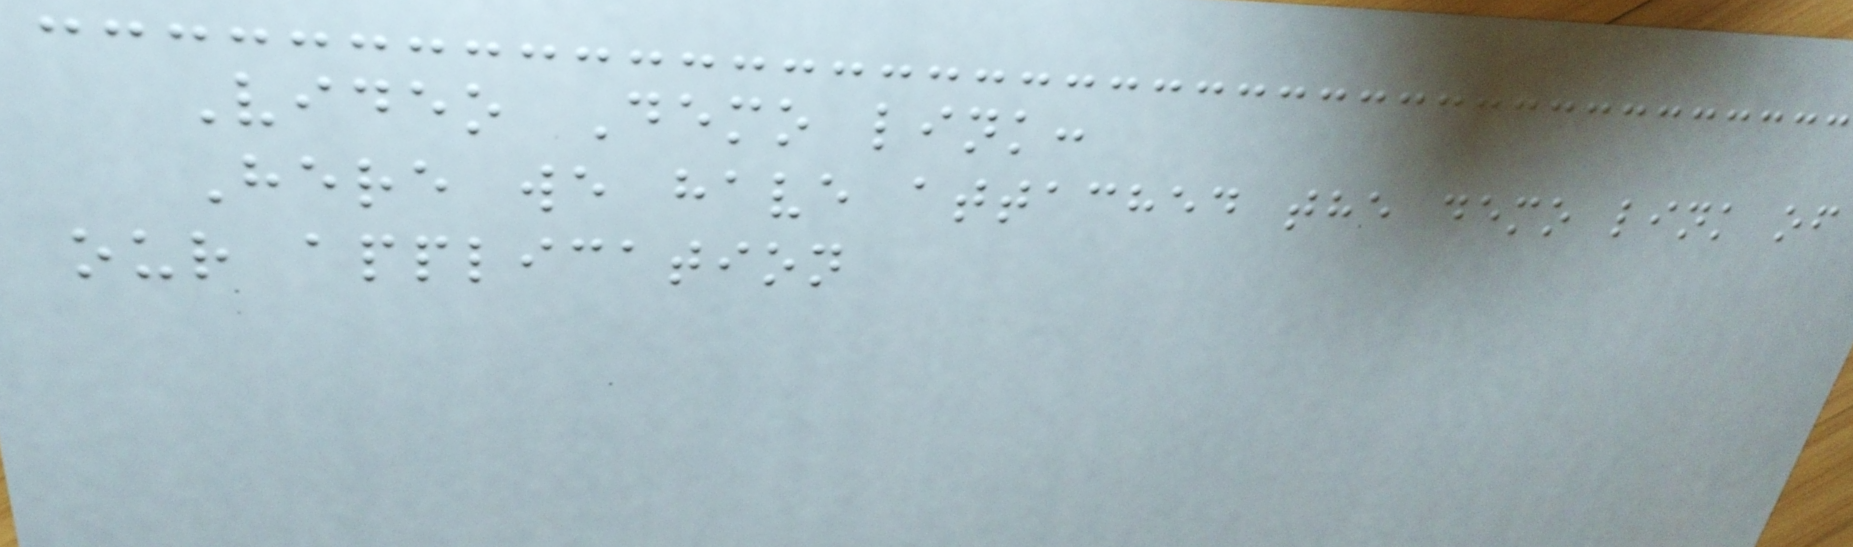Video Demo link:
Here we have attached the demo link of
our application
